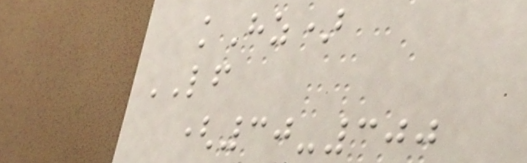kHz)
LF
(30-300
